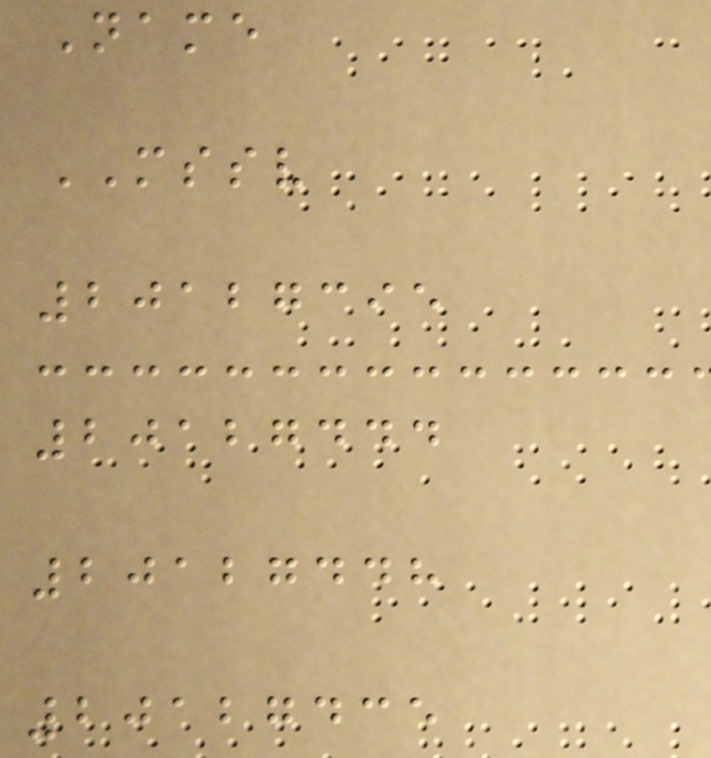Name
MSSV
20127395
20127444
20127448
20127435
